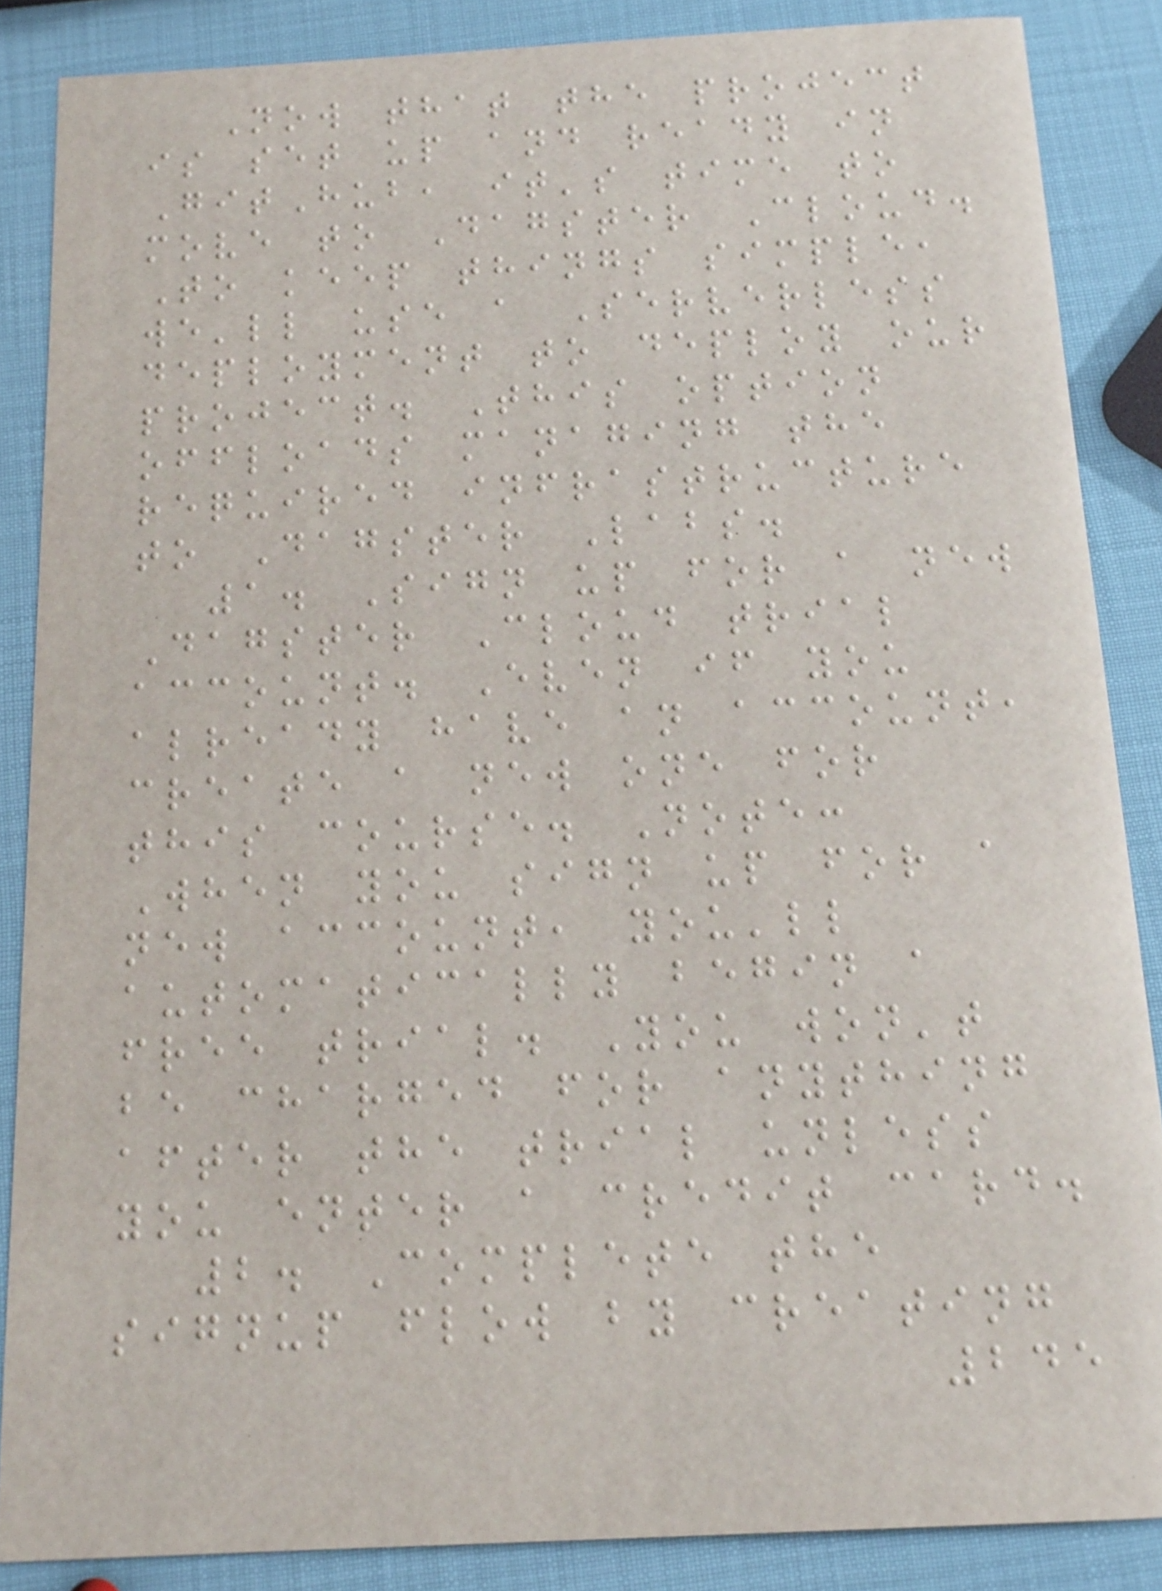Now that the project
is set up and ready in
GitHub, it's time to
move to Dagster Cloud.
To keep things simple,
we'll use a Serverless
deployment to deploy our
project. This option
offloads managing the
required infrastructure
to Dagster Labs.
1. Sign up for a new
Dagster Cloud trial
account. Even if you
already have an account,
create a new one for
this course. Note:
When you sign up for a
new account, you'll
automatically begin a
free trial. You won't
be charged for anything
after the trial unless
you enter a credit card.
2. Complete the
signup flow by creating
245
